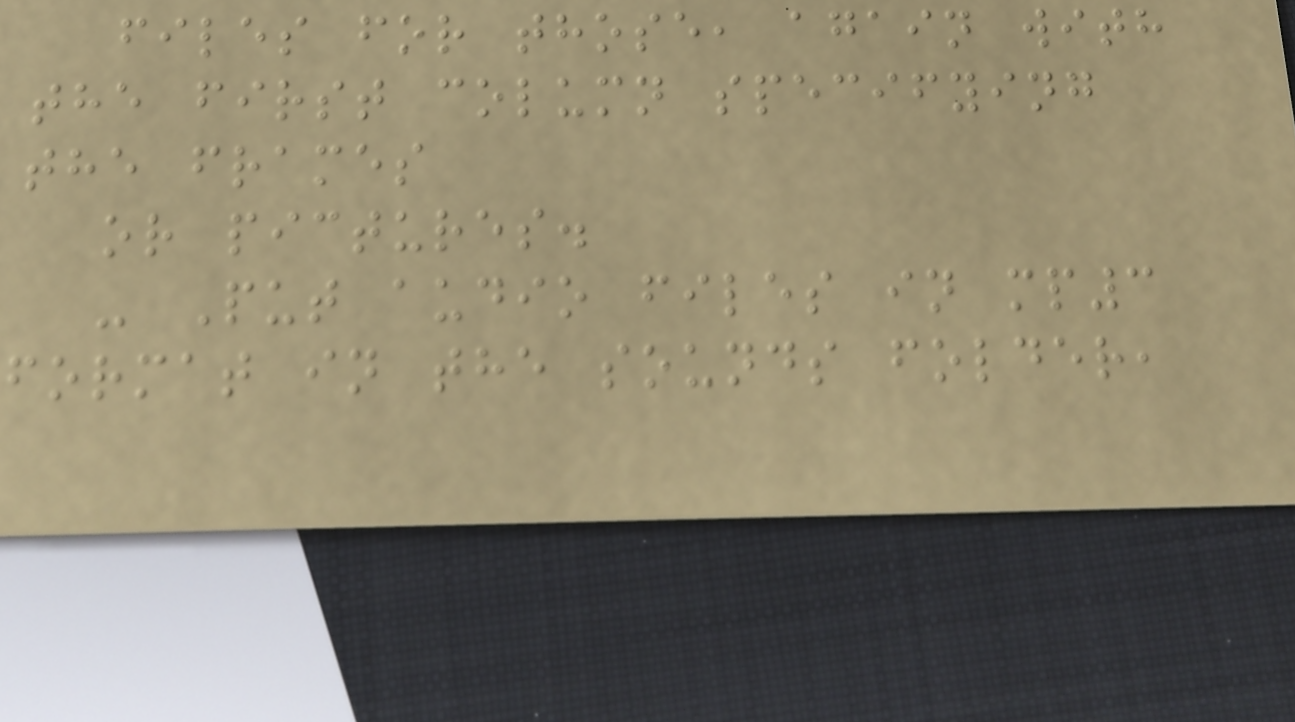files for those, again with
the first column specifying
the frames
or pictures.
- Put audio files in mp3
format in the sounds folder,
